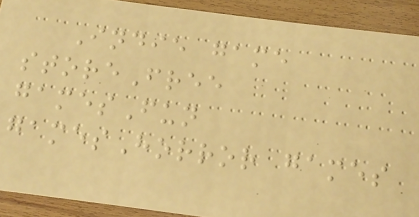Indie game
storeFree
gamesFun
gamesHorror games
